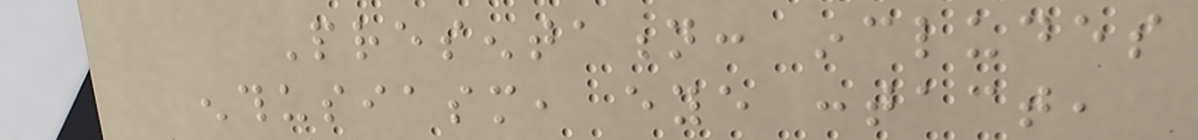Presentation: includes
enthusiasm, eye contact,
